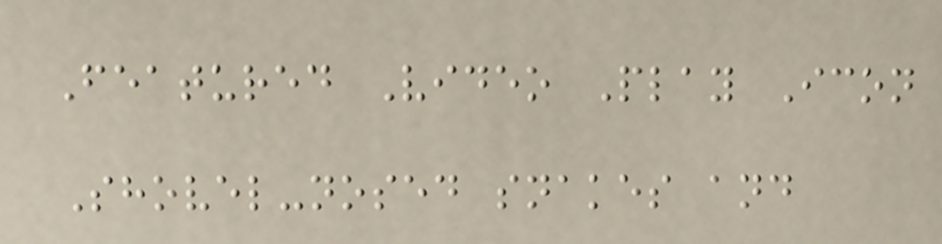Featured Video Play Icon
Shovel-nosed snakes and
